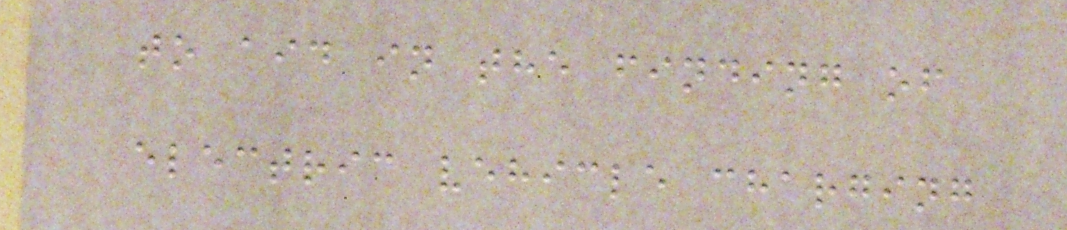to aid in the finding of
electric vehicle charging
